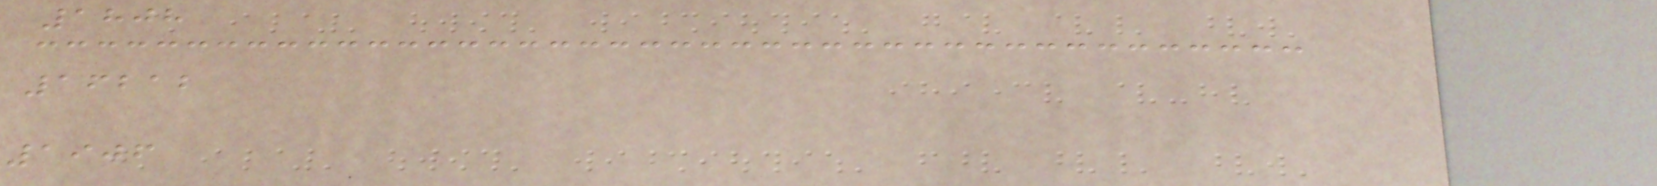1808
16212
1906
